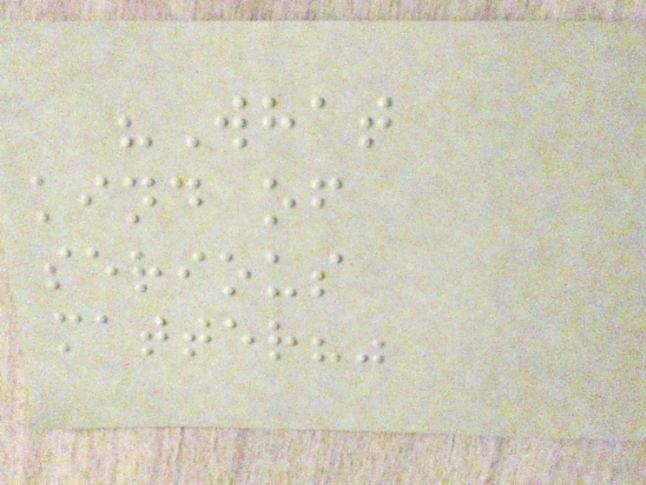"What
kind of
serious
matter?"
